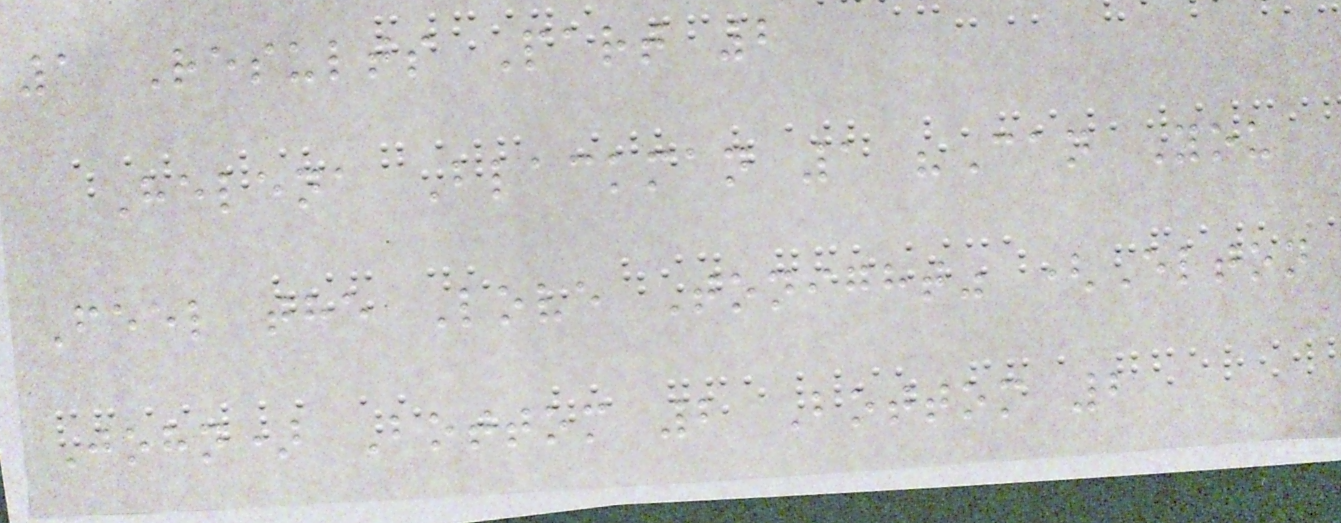1 Results Part 2
Helena Blackman 1 "Can You
Feel the Love Tonight" (Elton
John) Bottom 2 Bottom 2
